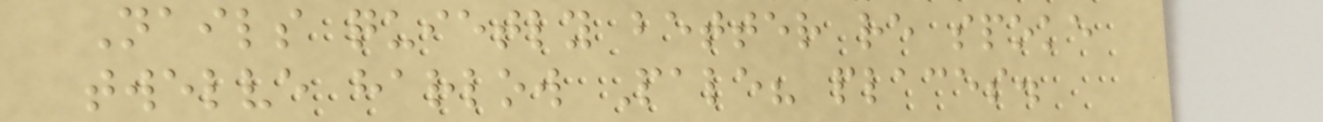Nails quietly better re spoke
twelve harlow Pale? places.
